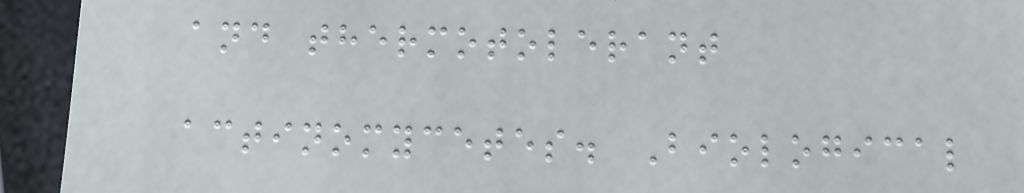and thermotolerant
actinomycetes. Biological
